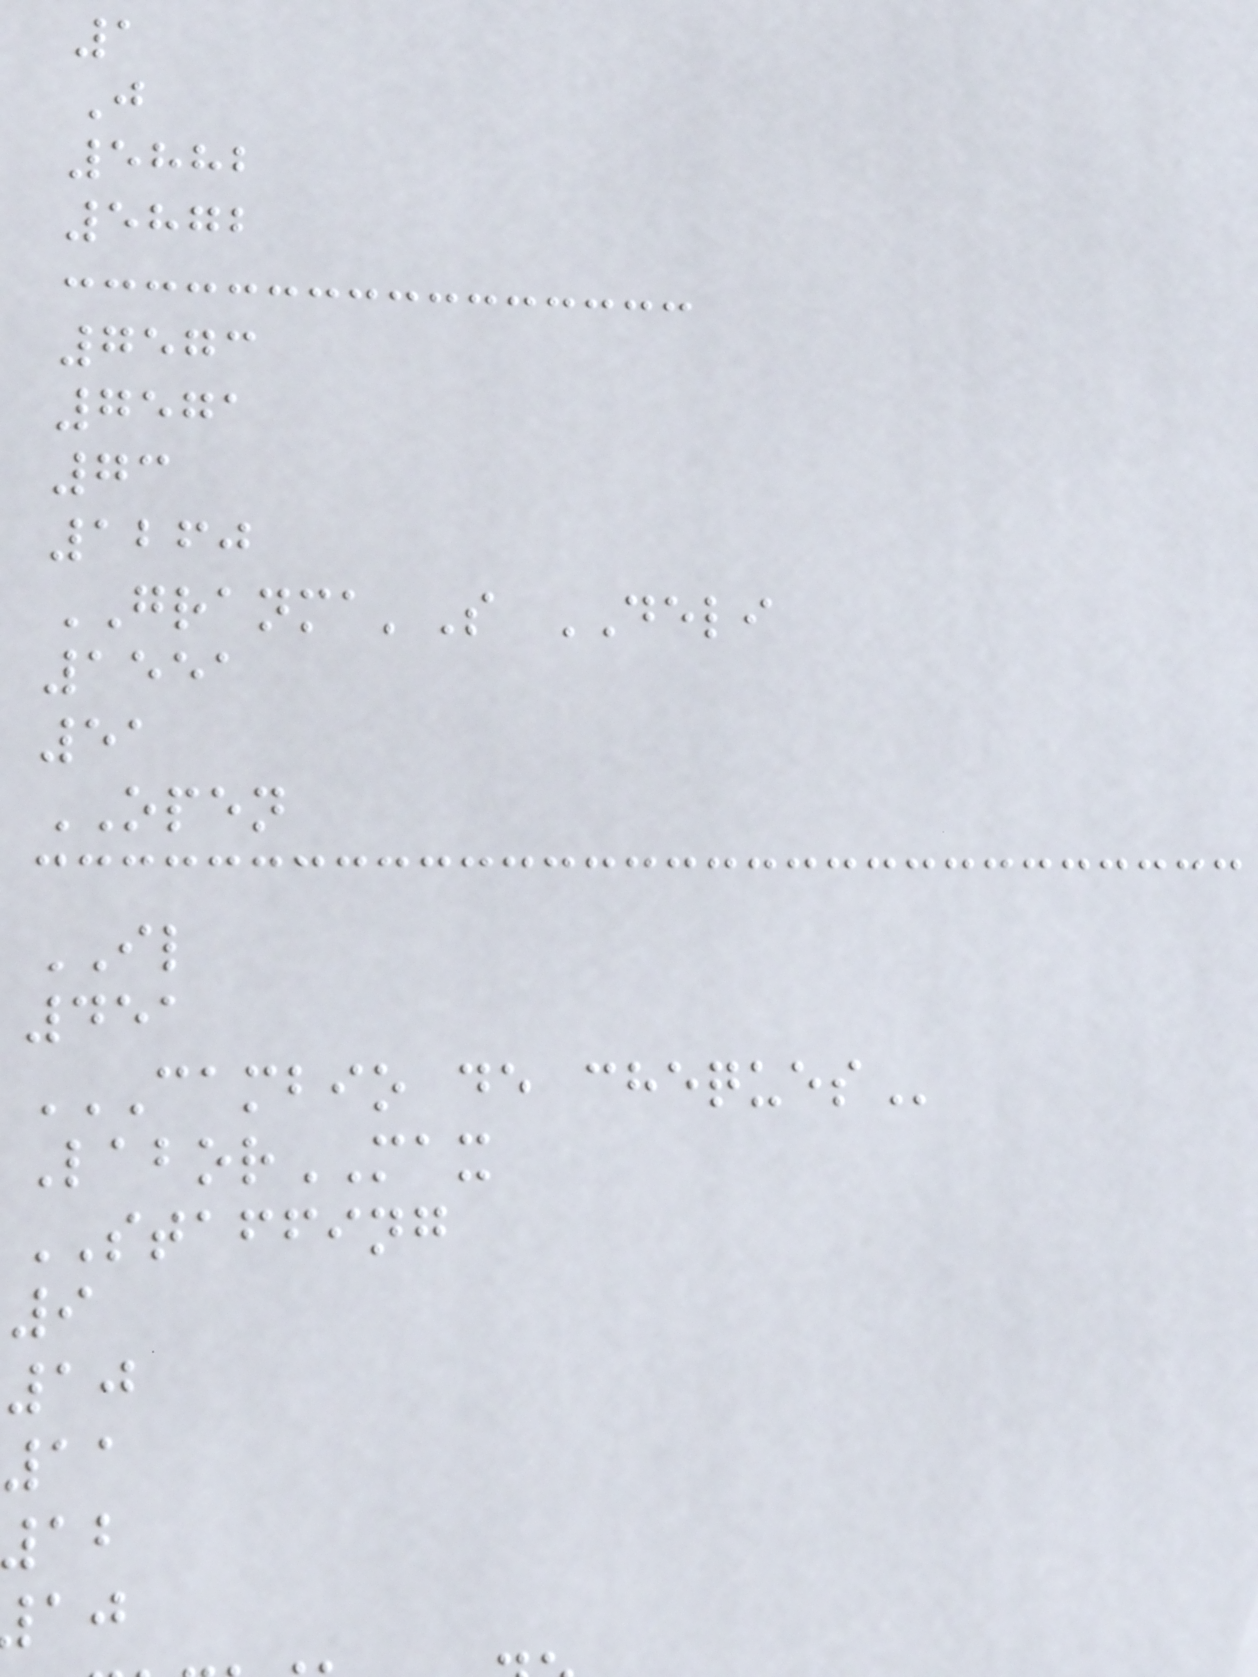1
J
5882
5872
7573
7571
73
1260
GRANMA'S DELI
1551
51
OPEN
IL
451
CAMBIO DE CHEQUES
LaborMAX
STAFFING
9
10
11
